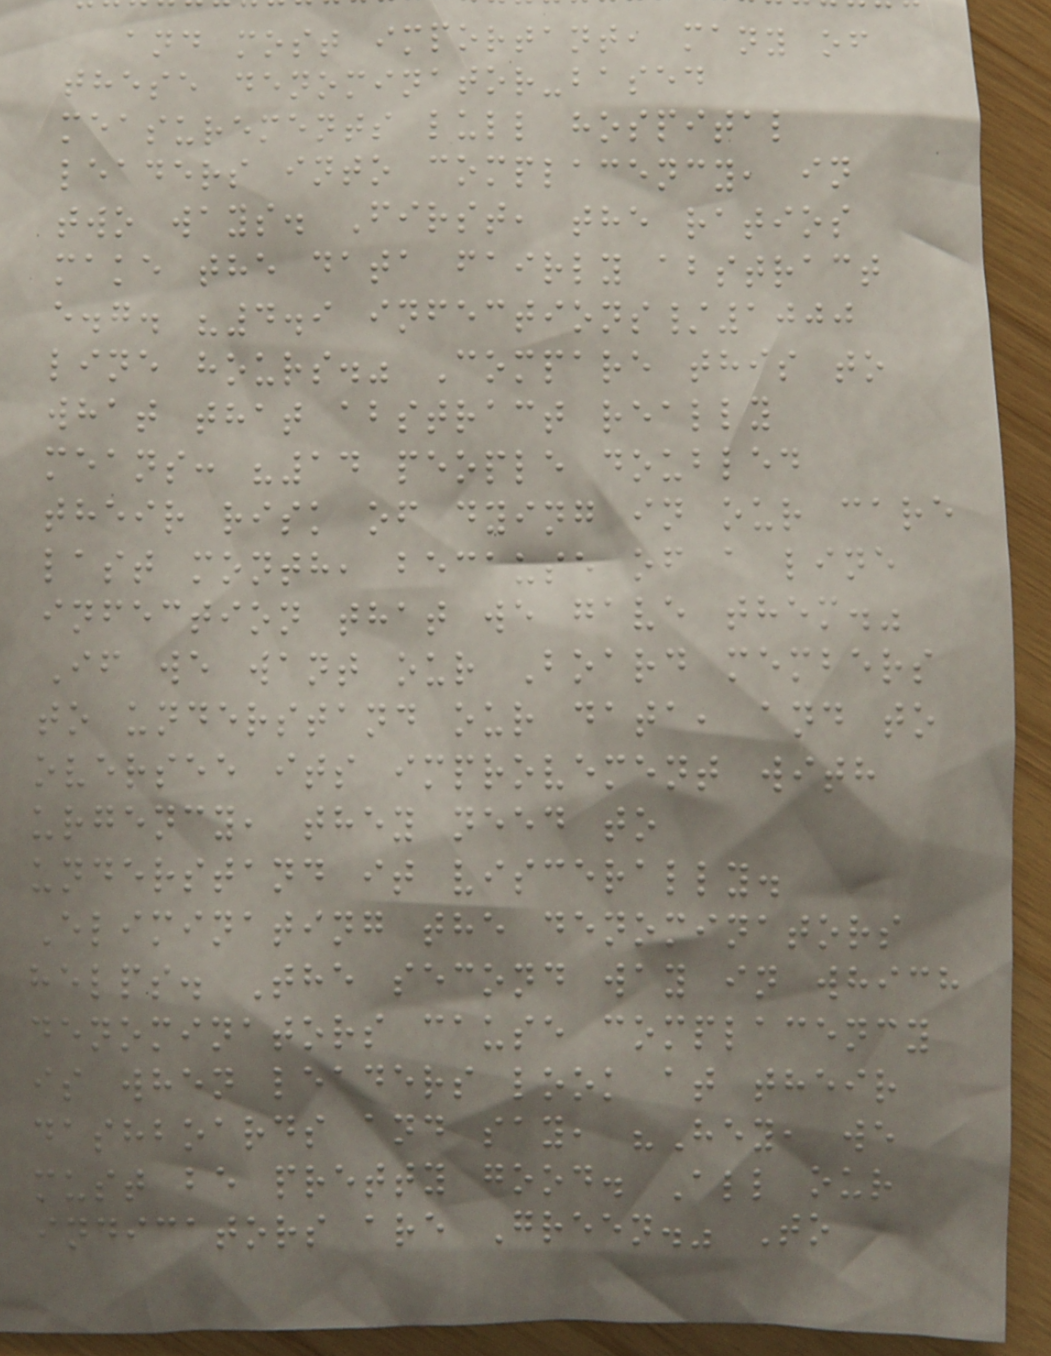and most important, many of
these denominator-based
measurements lull hospital
leaders into complacency, in
two ways. First, the ratios
make the data fairly abstract
e.g. "4.9 infections/1000
line hours." Compare this to
what that abstract really
means: "14 people doubled
their risk of dying in our care
last month, because of a line
infection that we gave them."
If we want our Board members
to understand our data, and to
oversee its improvement with
urgency, they need to
understand it viscerally.
Eliminating the denominators
helps. The second way in which
denominators cause complacency
is when leaders look at their
dashboards and say, "Hey, we
must be pretty good. All our
indicators are Green." To
